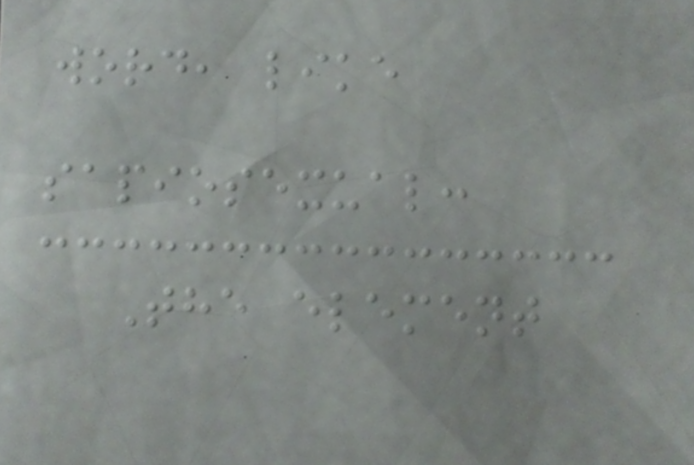word, like
sapiosexual:
The element
